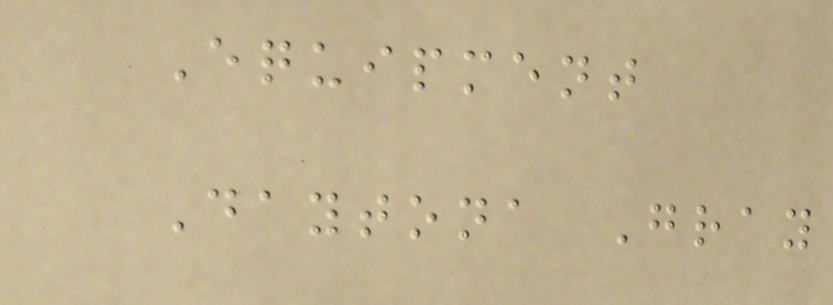Equipment
Daytona Gray
